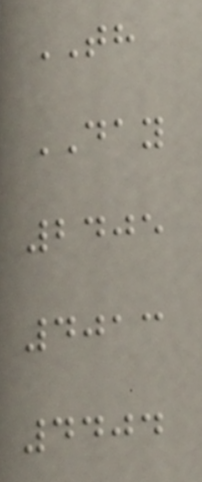TH
DAY
2405
4013
4404
